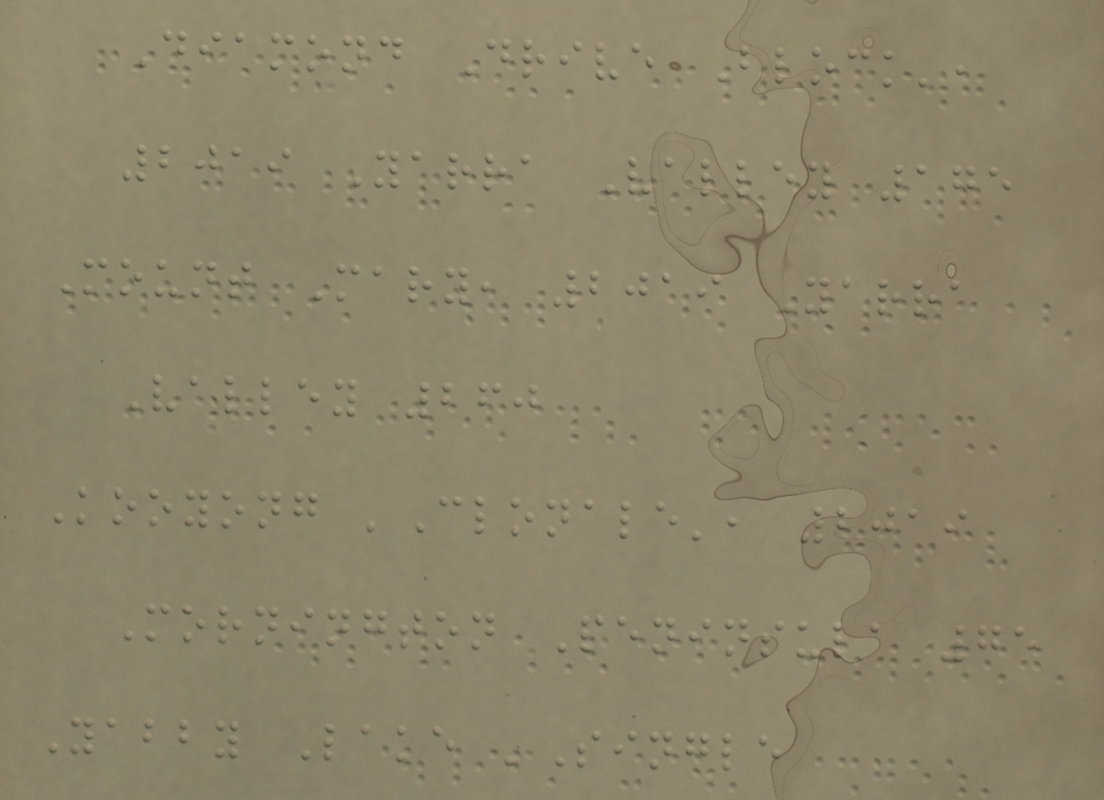Diamond Drive Block',
2019 Yarra Valley 175
Mount Mary, 2019 Yarra
Valley 260
Kooyong 'Clonale', 2019
Mornington Peninsula 75
Yabby Lake 'Single
